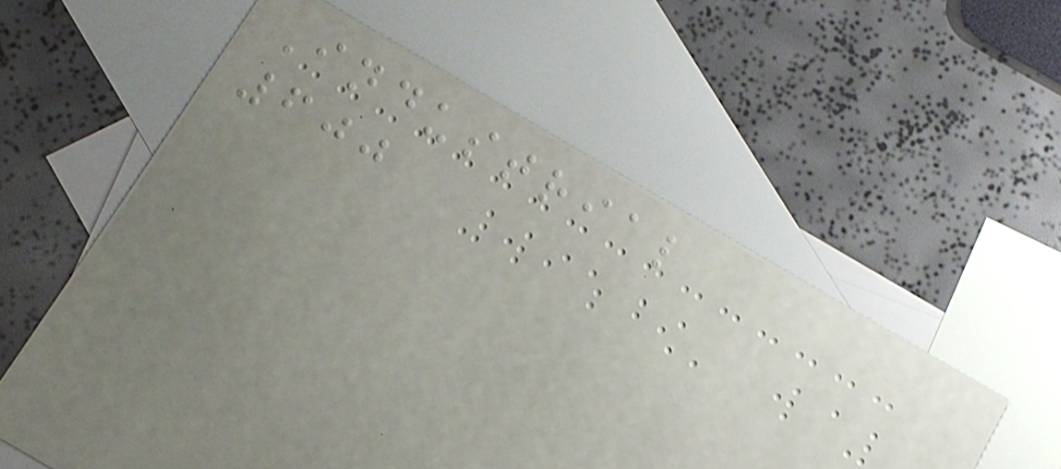Industrial
600
